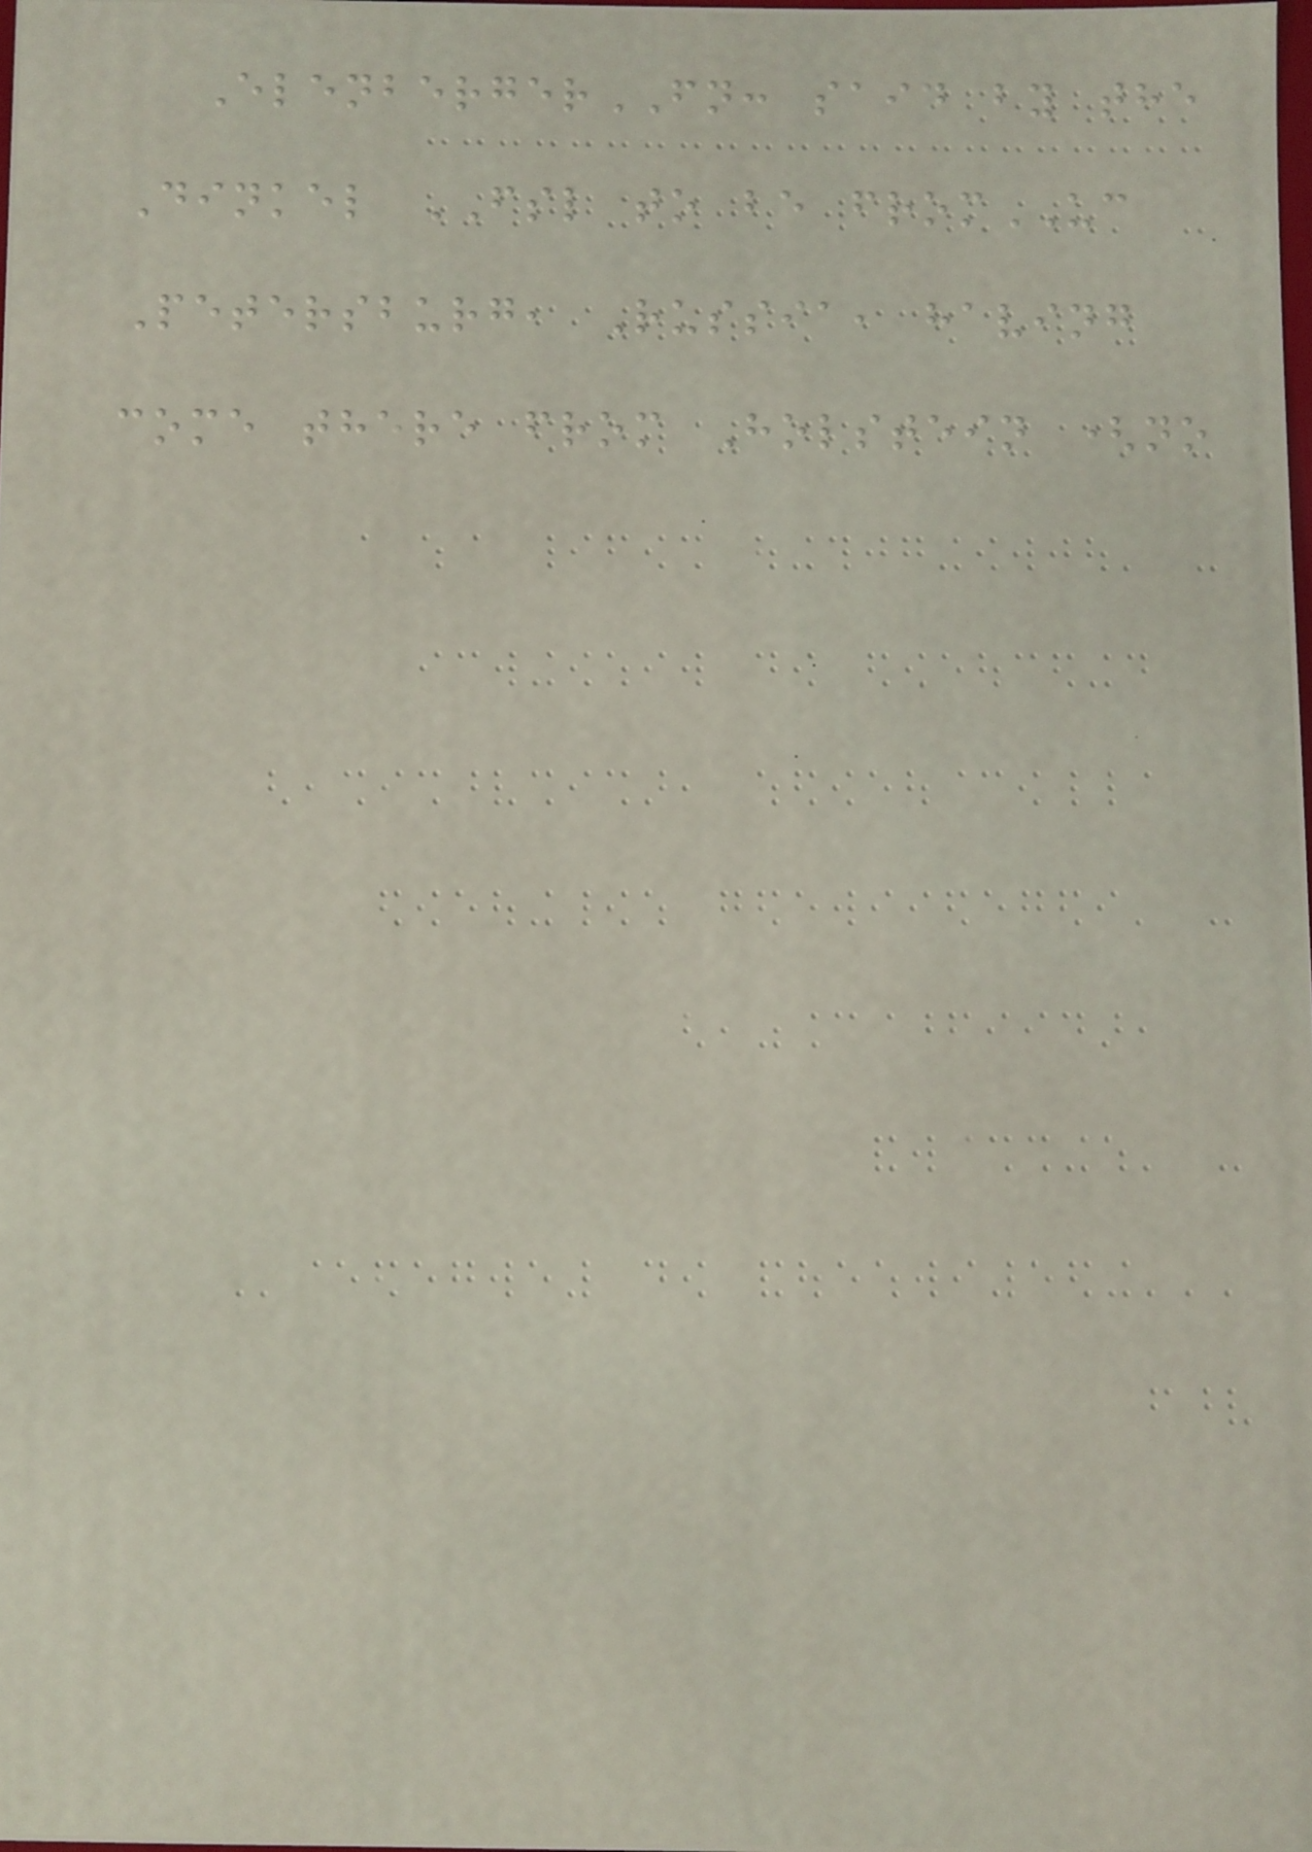ElenbergerFN: said by the
Dinkel FSL to be fromUC
Petersburg, Russia, having
come there from Holstein (no
